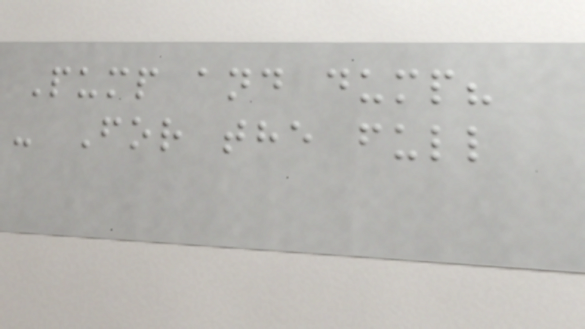Pump and dump?
- For the full
